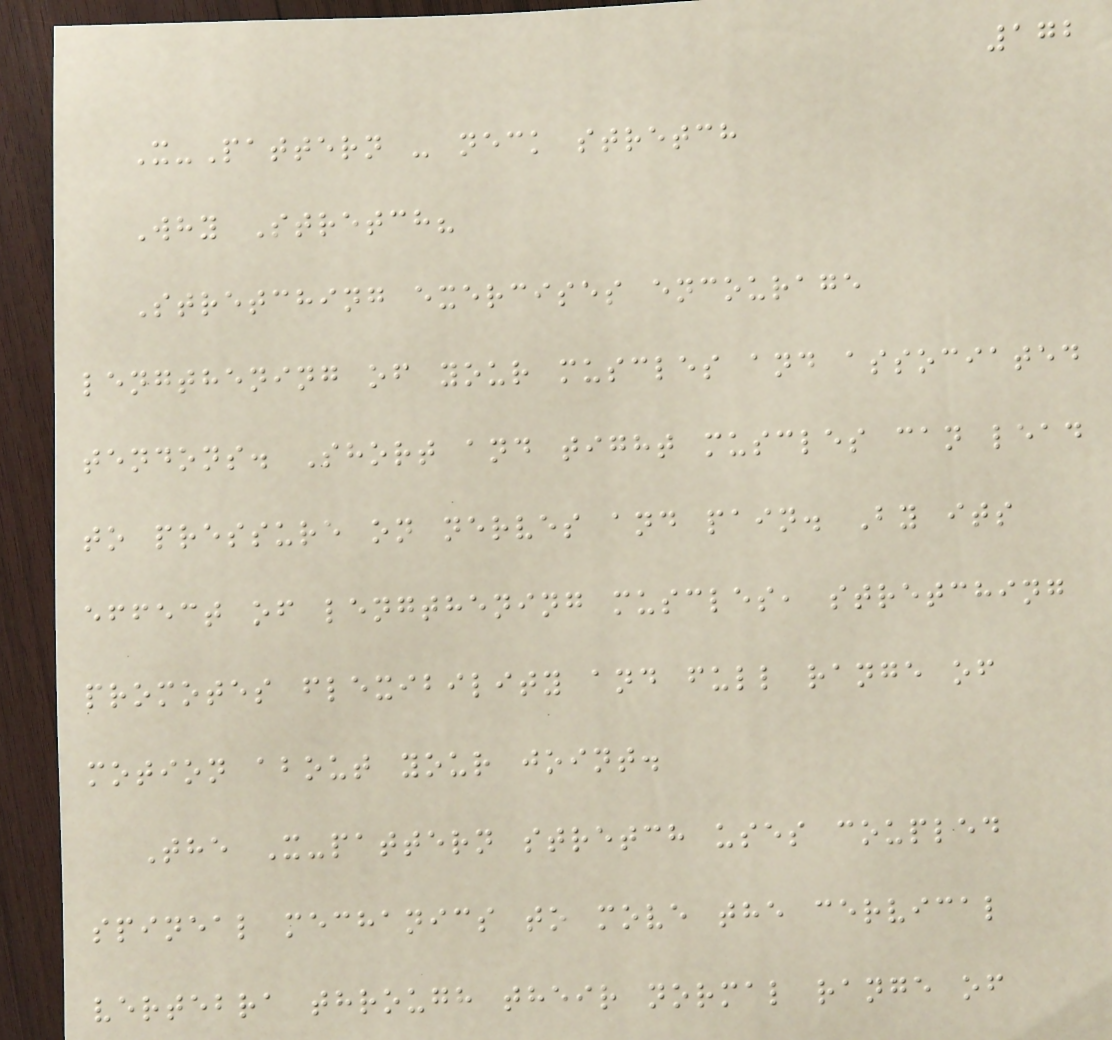172
X-Pattern - neck stretch
Why Stretch?
Stretching exercises encourage
lengthening of your muscles and associated
tendons. Short and tight muscles can lead
to pressure on nerves and pain. By its
effect of lengthening muscles, stretching
promotes flexibility and full range of
motion about your joint.
The X-pattern stretch uses coupled
spineal mechanics to move the cervical
vertebra through their normal range of
